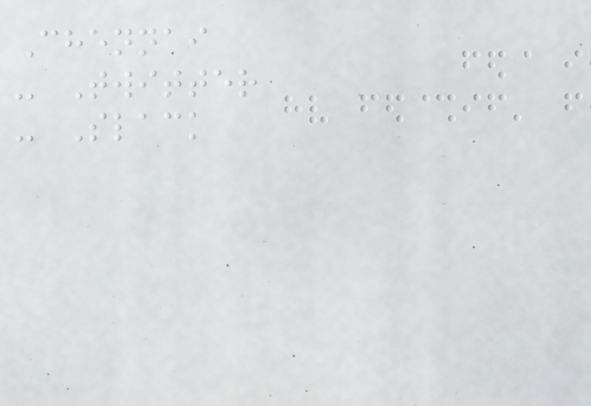Chennai
- Twitter
- Slack
